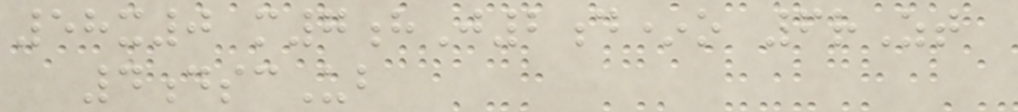58x0 m7hJ2d*o 6rZt
4dscUb
